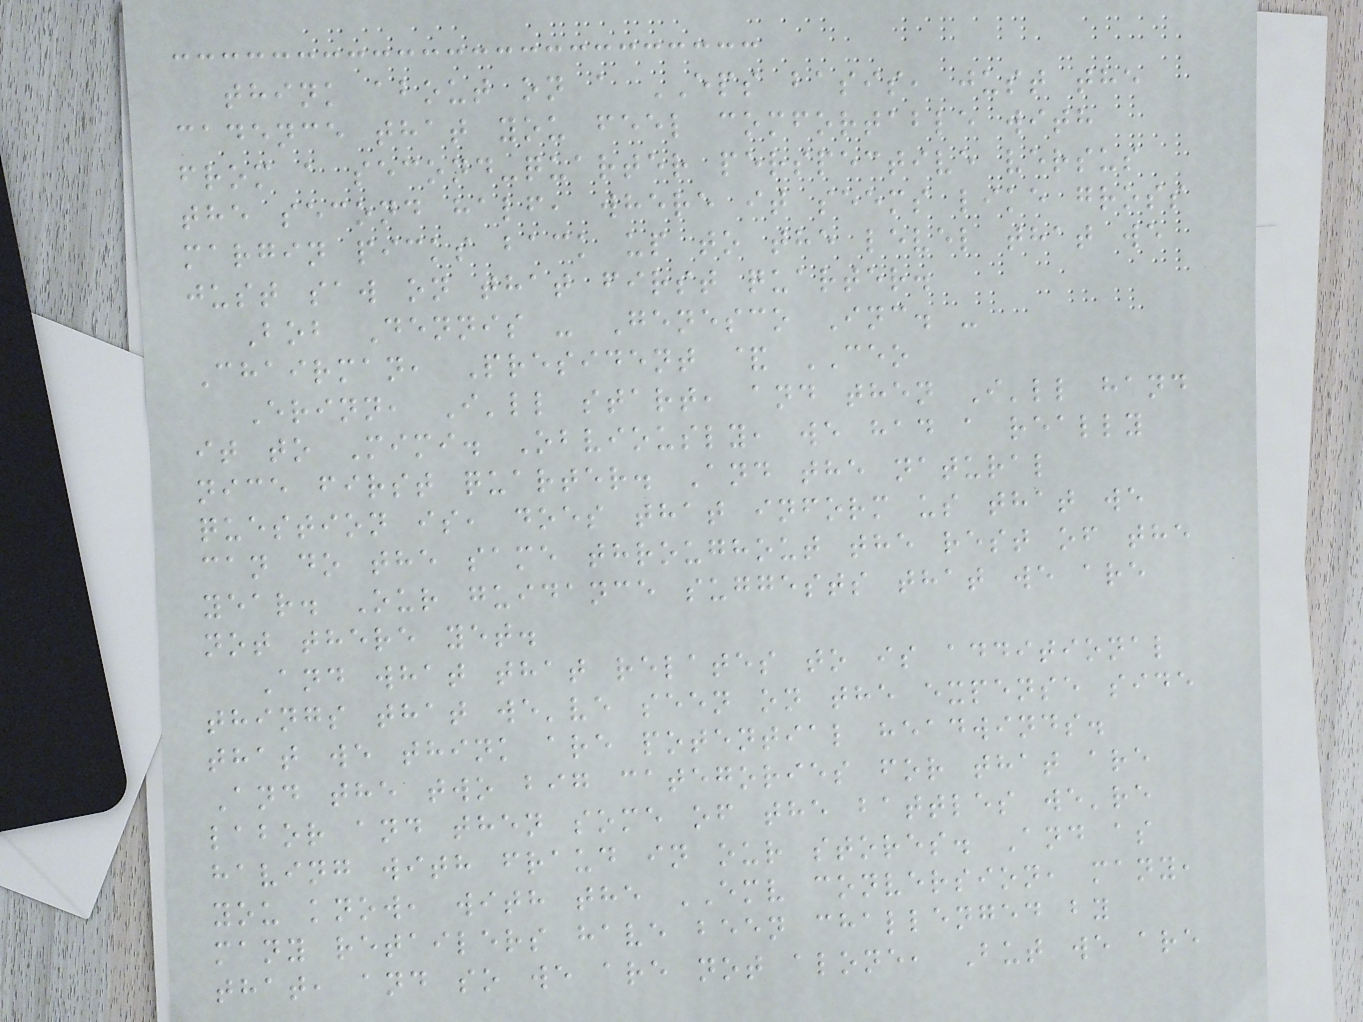think about on a EPS basis, just the
cadence that you feel comfortable with
from a second-quarter perspective versus
the second half, where it seems like gross
margin picks back up to the level that we
just saw on that first quarter.
Bob Dennis - Genesco Inc. -
Chairman, President & CEO
Erinn, I'll start, and then I'll hand
it to Mimi. Obviously, we had a really
nice first quarter. And the natural
question is, does that inform us that we
can do the same throughout the rest of the
year. Our guidance suggests that we are
not there yet.
And what that relates to is additional
things that we've seen on the expense side
that we think are potential headwinds.
And the two big categories for that are
labor and then some of the battles we're
having with fraud in our stores. And as
you know, with the EMV conversion, many,
many retailers have been challenged by
that, and so we are not alone, But we are
